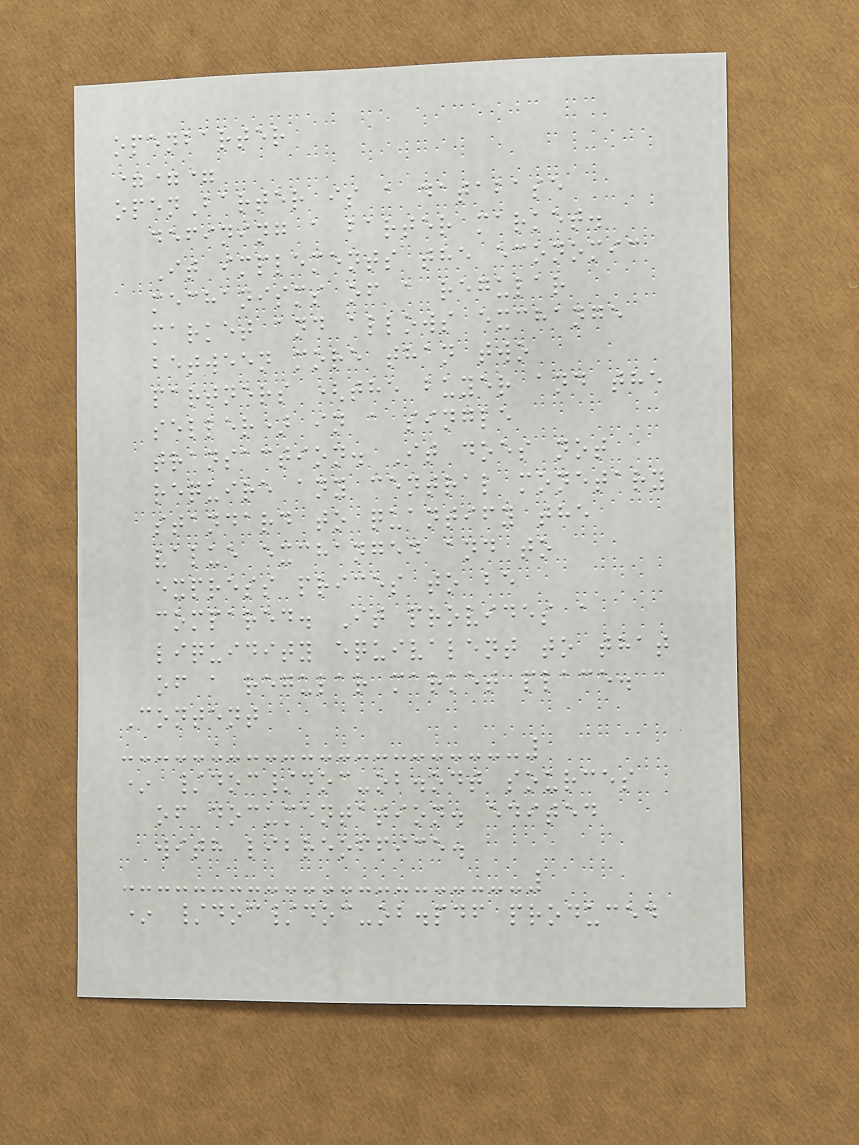openbarter
===
openBarter is a database
defining a barter market.
It implements the economic
mechanisms of a regular
market and allows exchange
between more than two
partners (the buyer and the
seller) in a single
transaction. It does not
require any central monetary
standard to quantify the
value exchanged and to
express prices to be
compared. It provides a
liquidity equivalent to that
of a regular market place.
Content
* /doc/doc-ob.odt sources
of documentation. edited
with libreoffice.
* /doc/doc-ob.pdf produced
